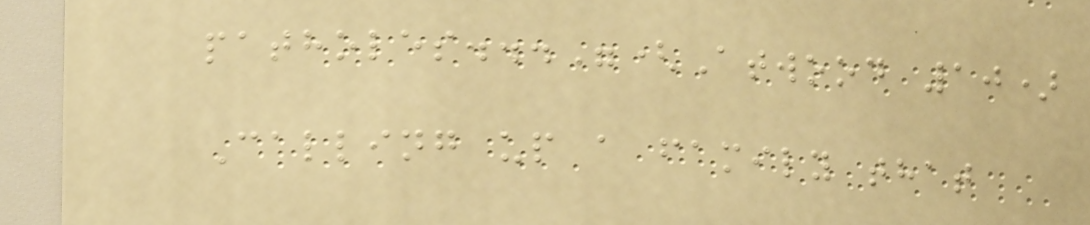patholes..."(Atwood 10)
Calling up a family that
